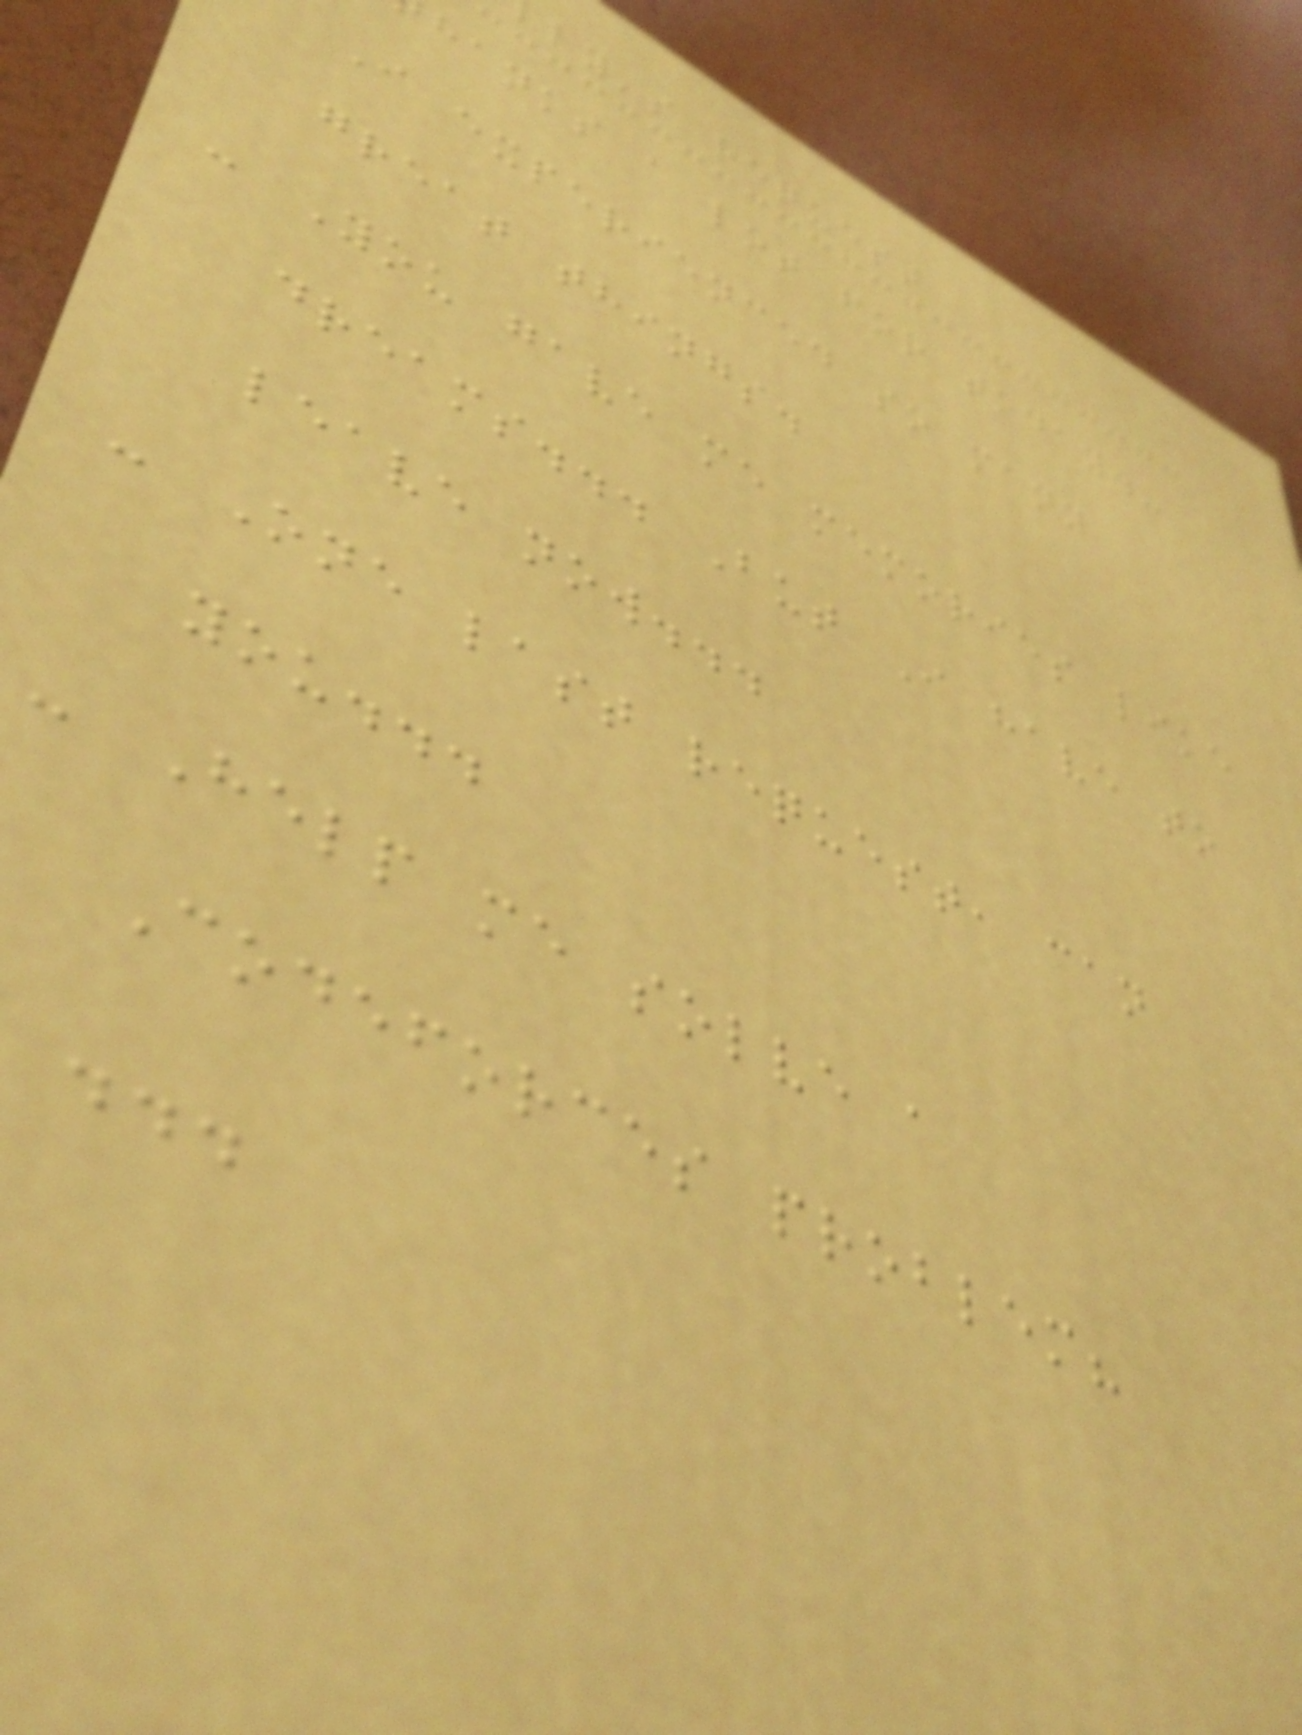ly's request
hanks a lot for today.-
I experienced so many
great things.
- You gave me memories like
dreams... But I have to
leave now...
- One last request, can
you...
- Help me solve a
Codeforces problem?
